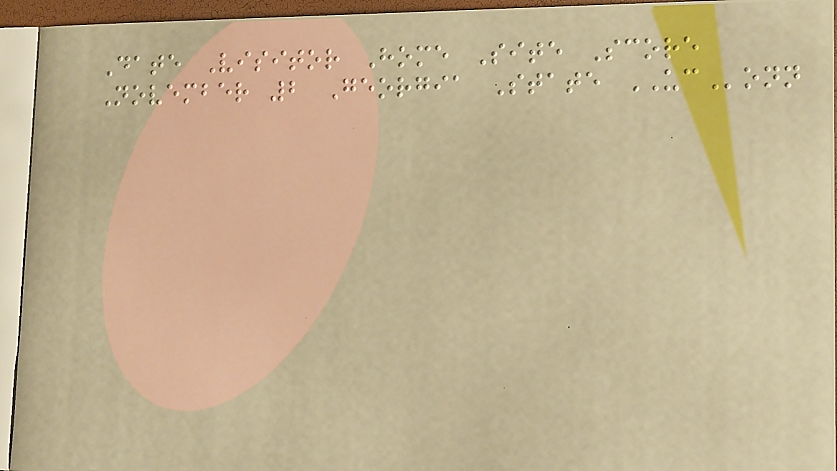Date Visitor Home Site Score
November 2 Georgia State UConn
